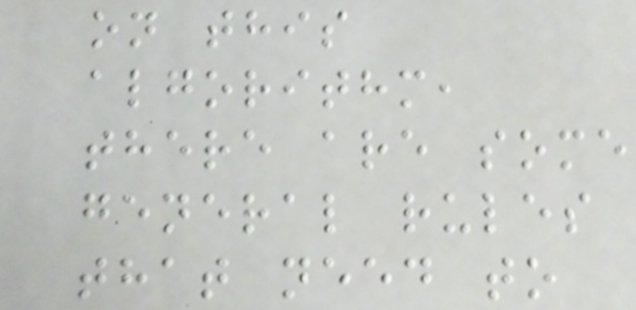on this
algorithm,
there are some
general rules
that need to
